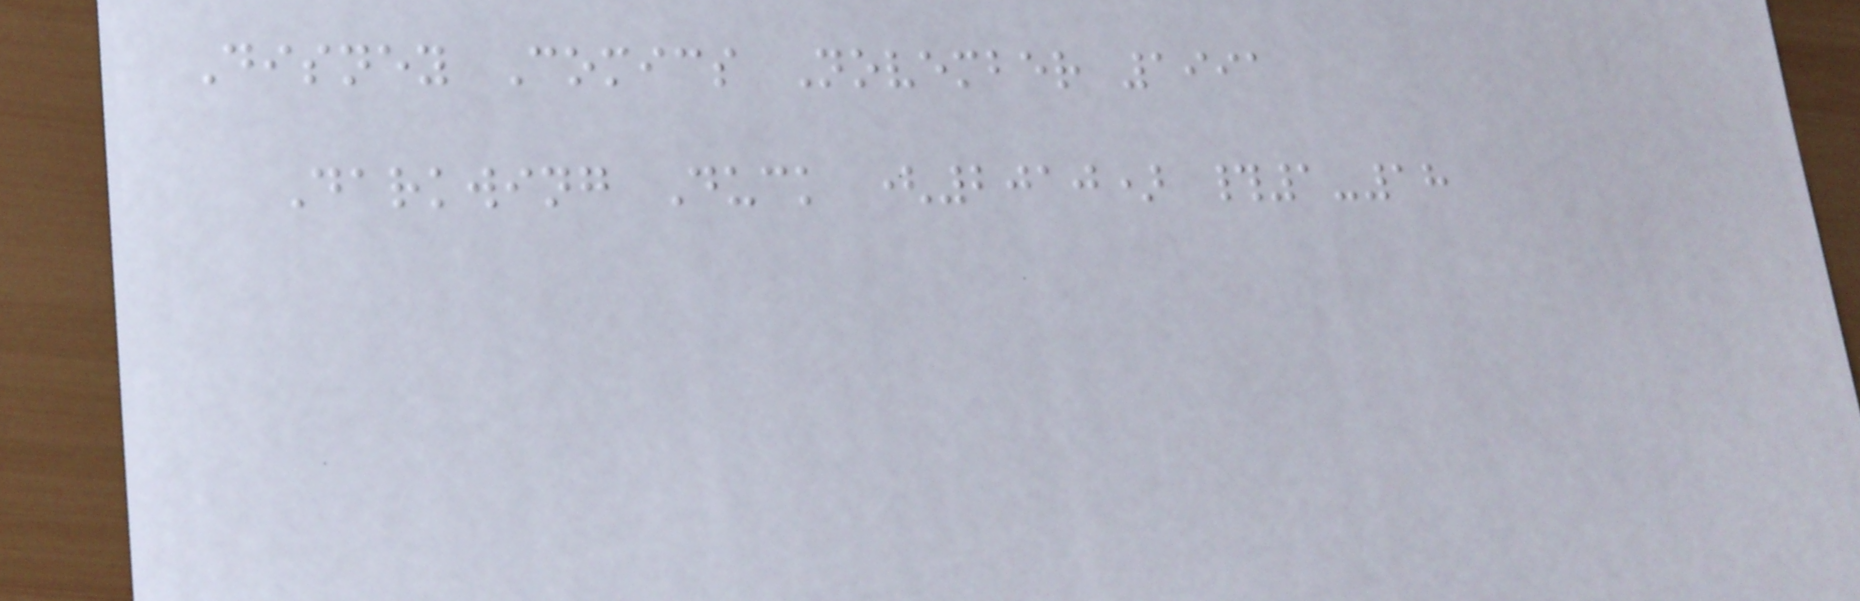Disney Comics November 1991
Darkwing Duck (2010) #1-18
